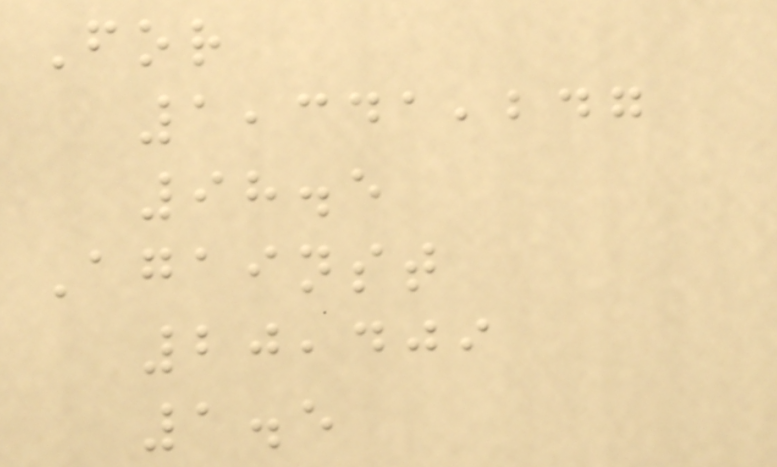For
1,341,247
98.5
Against
20,409
1.5
